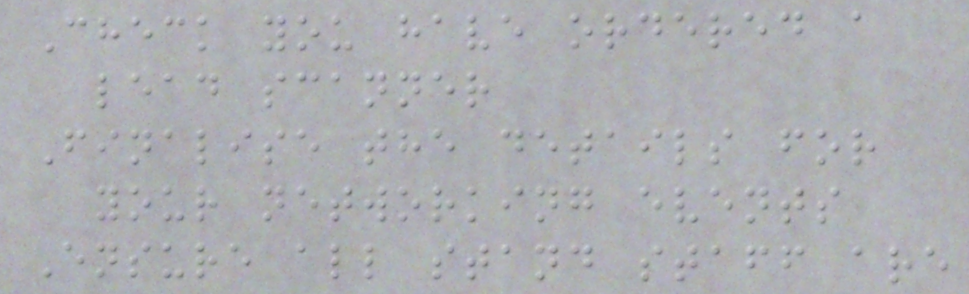Check you have ordered a
lead scanner
Finalise the details for
your networking events
Ensure all stand staff are
